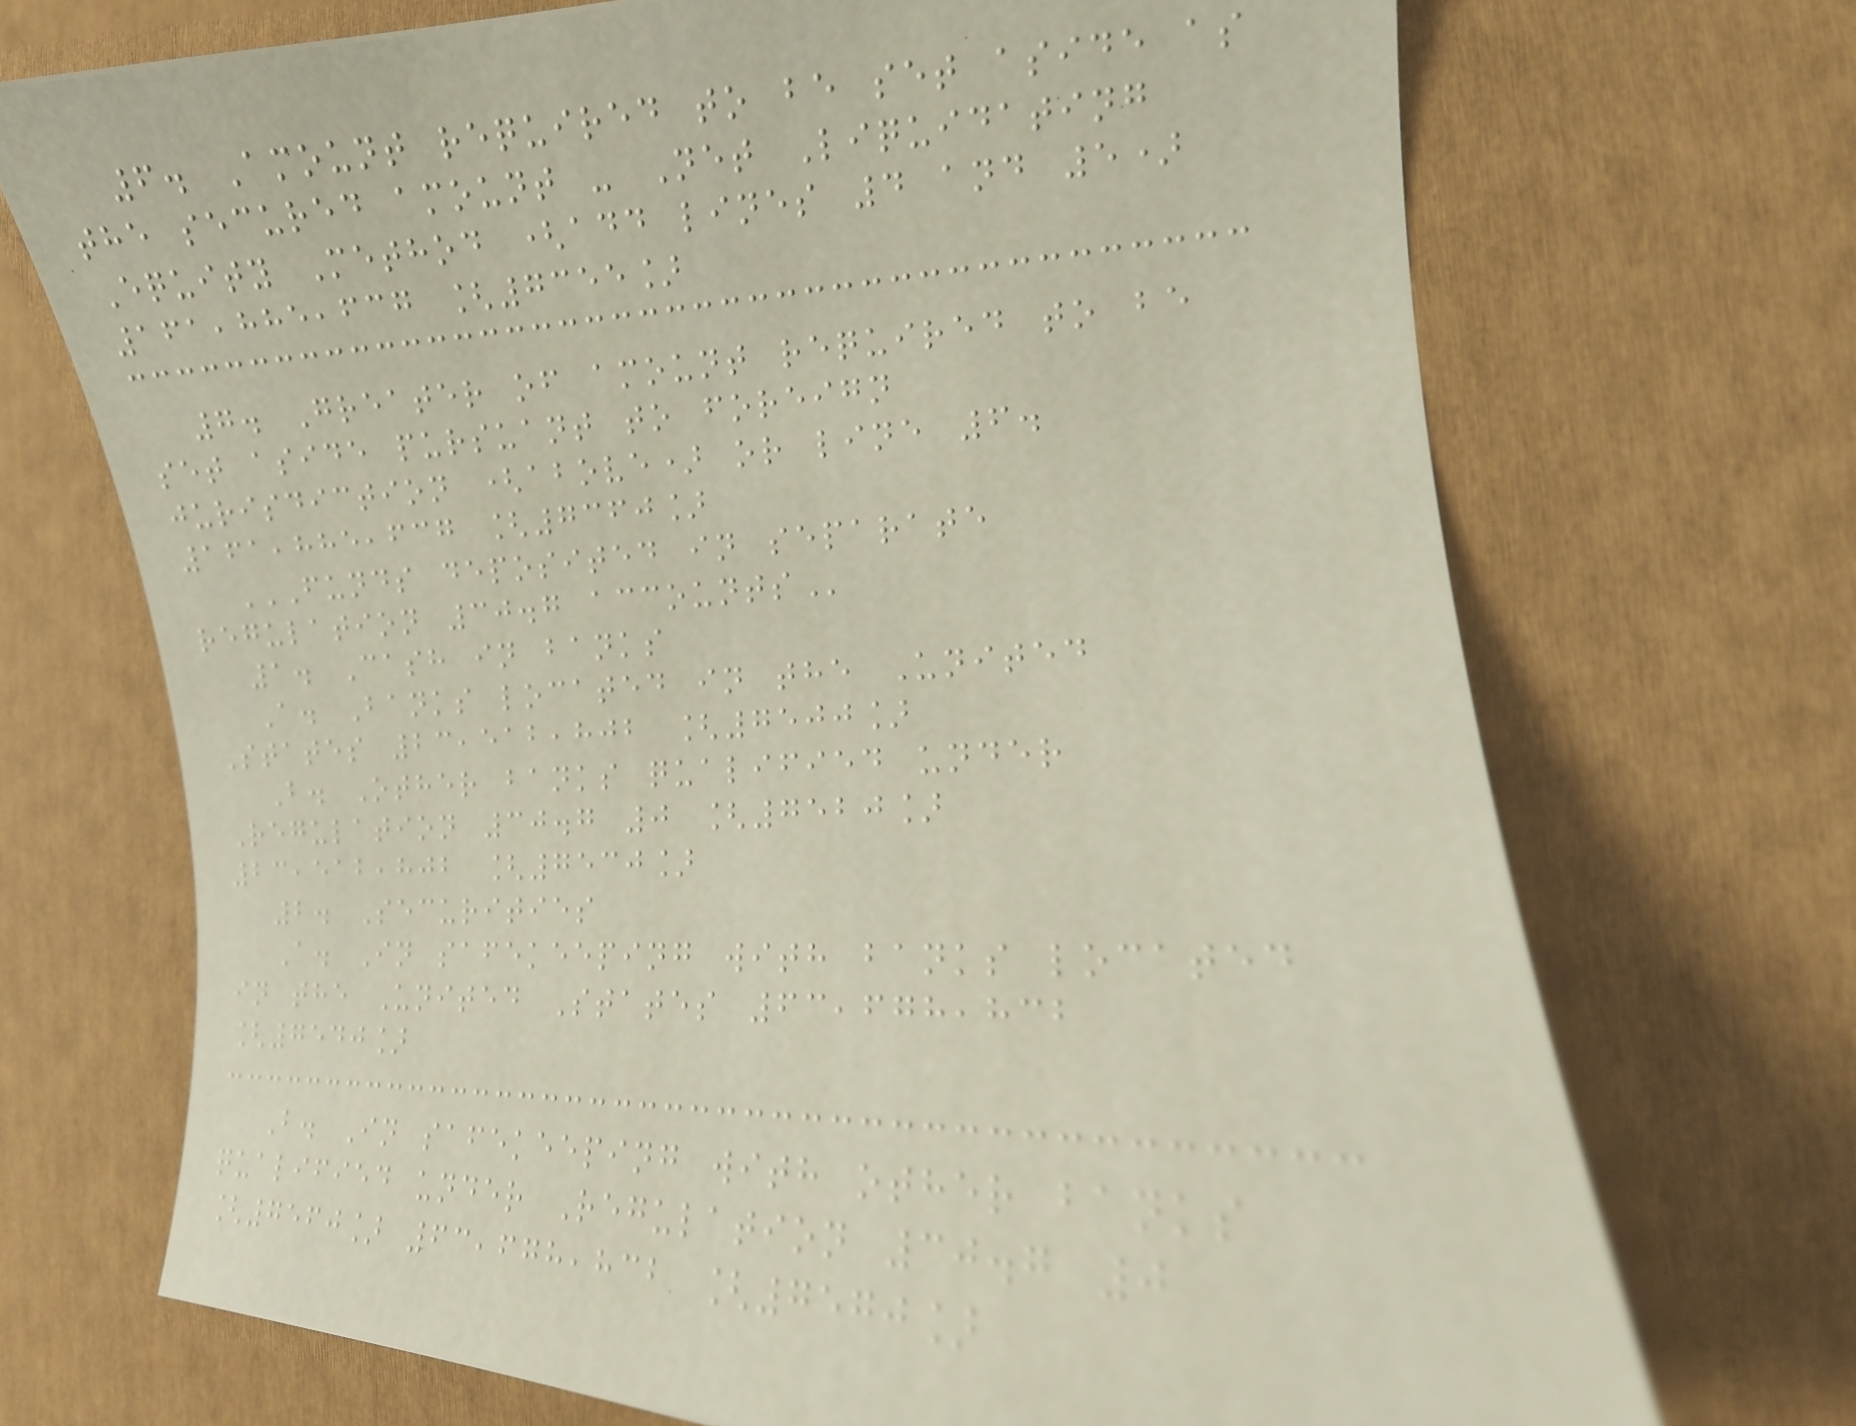6. Amount required to be set aside as
the secured amount - Net Liquidating
Equity Method (add lines 4 and 5)
161,885,637 [7355]
7. Greater of amount required to be
set aside pursuant to foreign
jurisdiction (above) or line 6.
161,885,637 [7360]
FUNDS DEPOSITED IN SEPARATE
REGULATION 30.7 ACCOUNTS
1. Cash in banks
A. Banks located in the United
States 23,512,802 [7500]
B. Other banks qualified under
Regulation 30.7 0 [7520]
23,512,802 [7530]
2. Securities
A. In safekeeping with banks located
in the United States 63,678,832
[7540]
B. In safekeeping with other banks
qualified under Regulation 30.7 0
[7560] 63,678,832 [7570]
